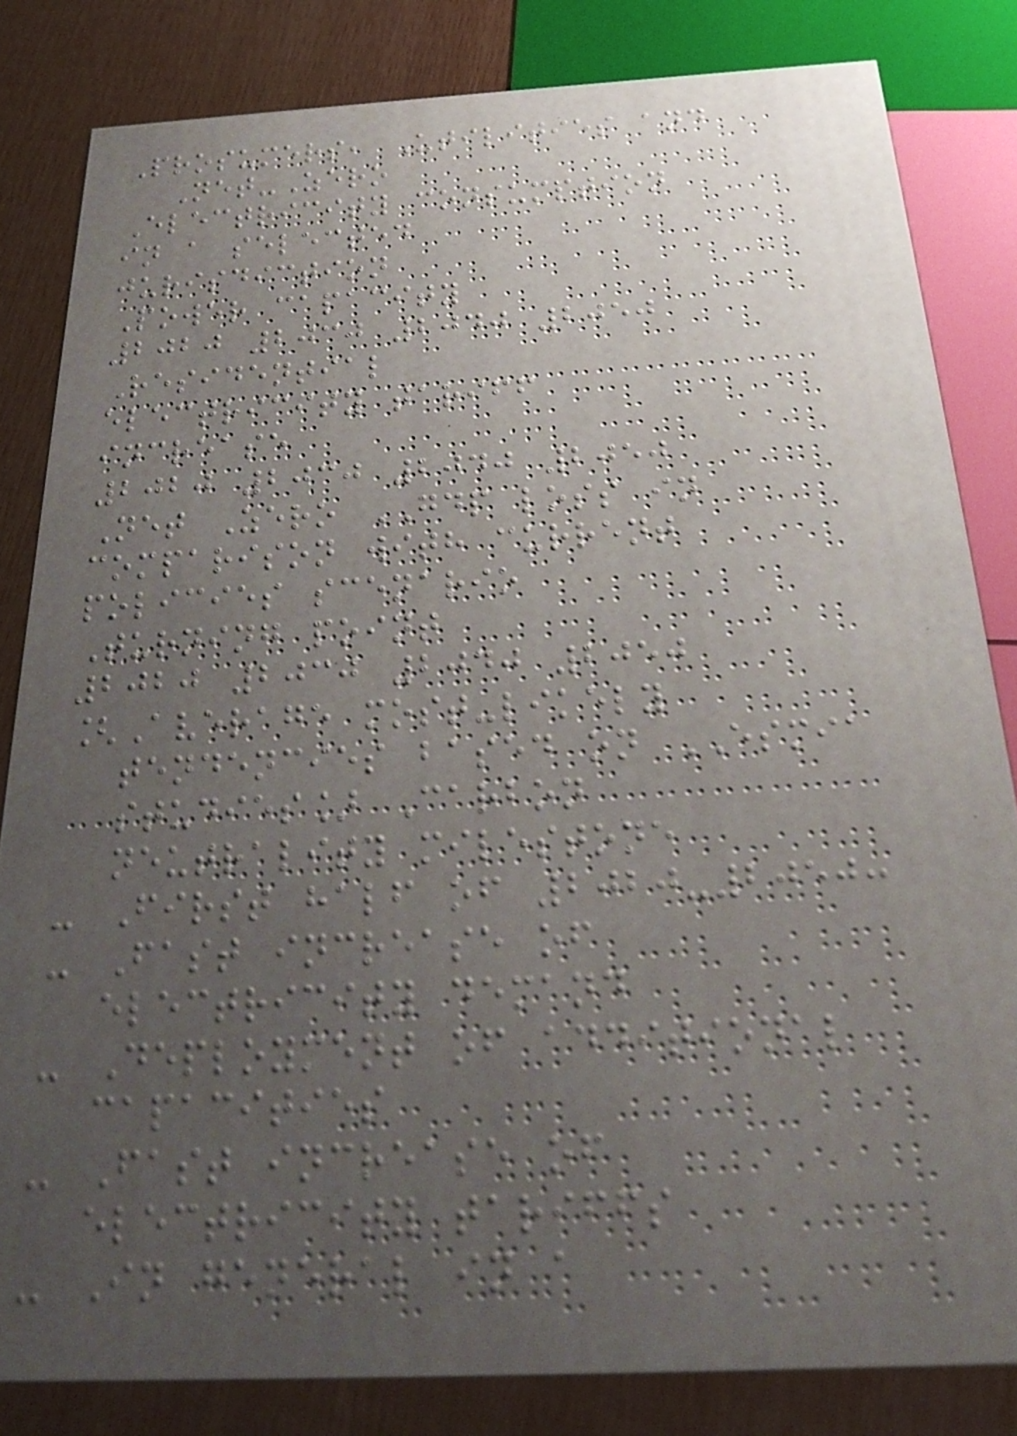Prosumers, Utilities and
Net-Zero
Electricity consumption
in a selected
jurisdiction
Power capacity
2020 2030 2040 2050
Residential
electricity tariff
increase
2020 2030 2040 2050
Net Zero GDP loss in
comparison with current
policies scenario
Turning point
2020 2030 2040 2050
[Average most-likely
tendencies based on ESMIA
studies] Carbon
neutrality milestone
- First half of 2020-2050:
- Fast increase of
electricity demand
- Deployment of additional
capacities
- Fast increase of
electricity tariffs
- In general in a
